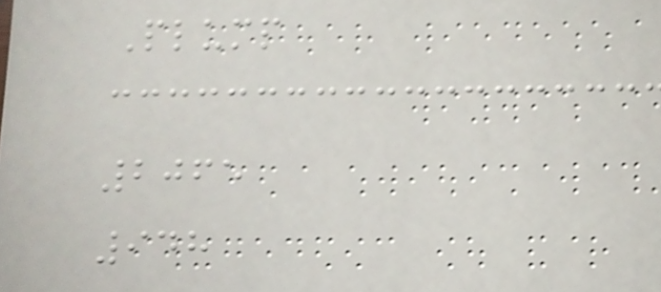Plump
2065
948
